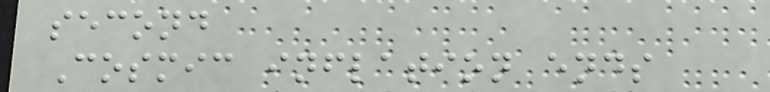second
Cosmic inflation ends
